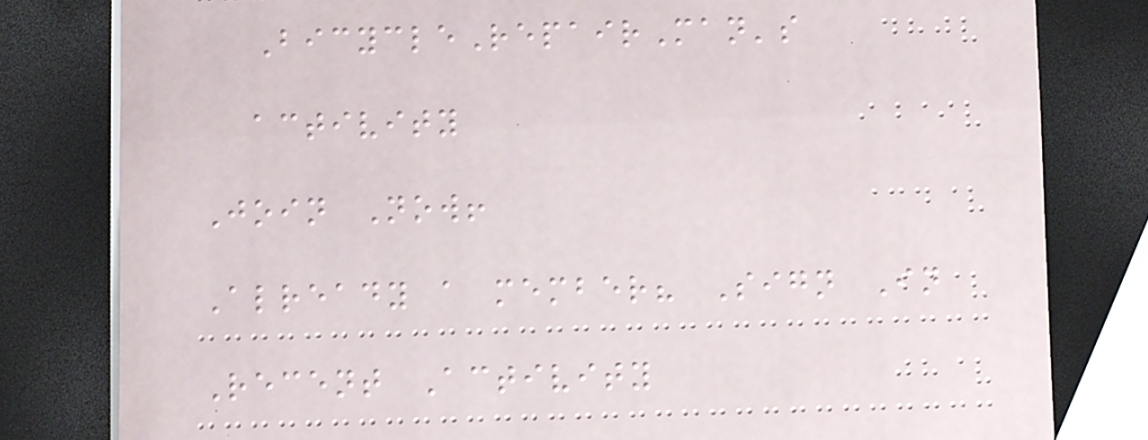BicycleRepairMan's
activity
Join Now!
Already a member? Sign In
Recent Activity
